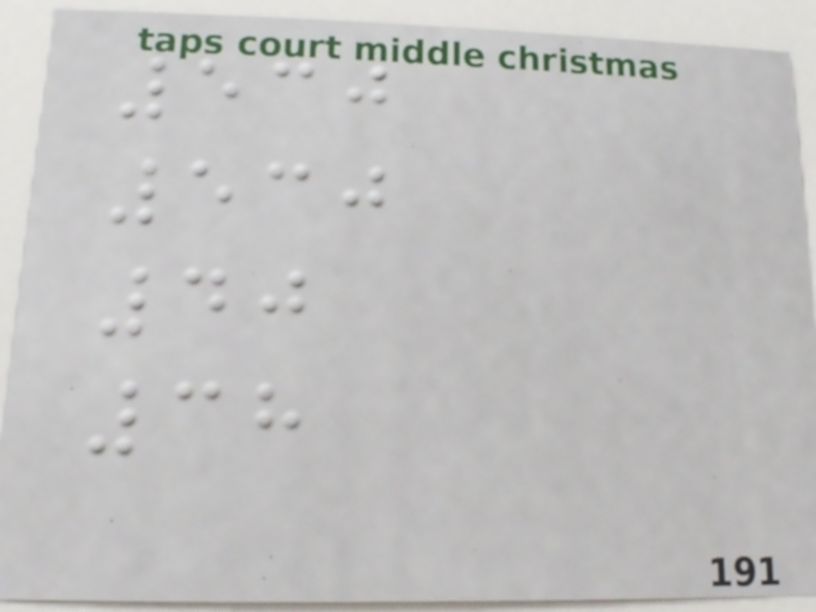530
530
40
38
